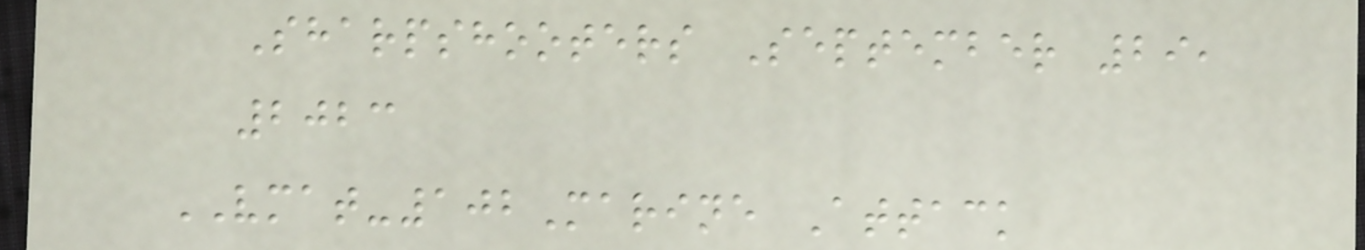Sharpshooters September 29,
2023
VMAT-102Marine Attack
